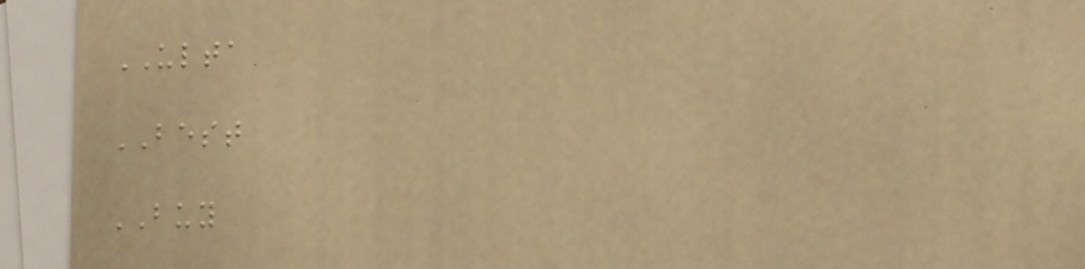ULTA
BEST
BUY
